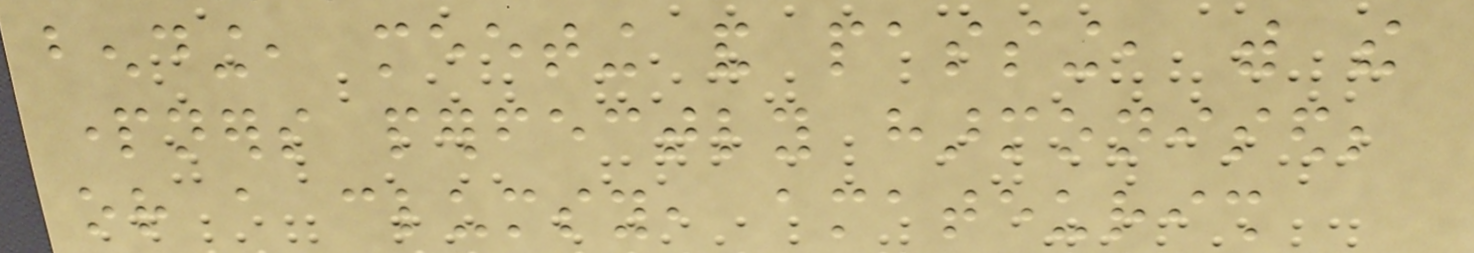bending, meeting and passing, with the
partners perfectly harmonised;
or a clumsy, amateurish
